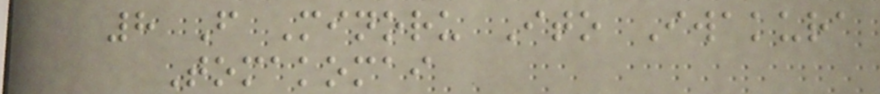8 F Minoru Ito Iwakura
Tomakomai
